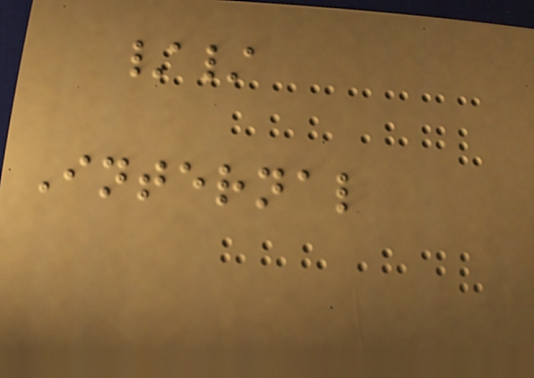//
Internal
